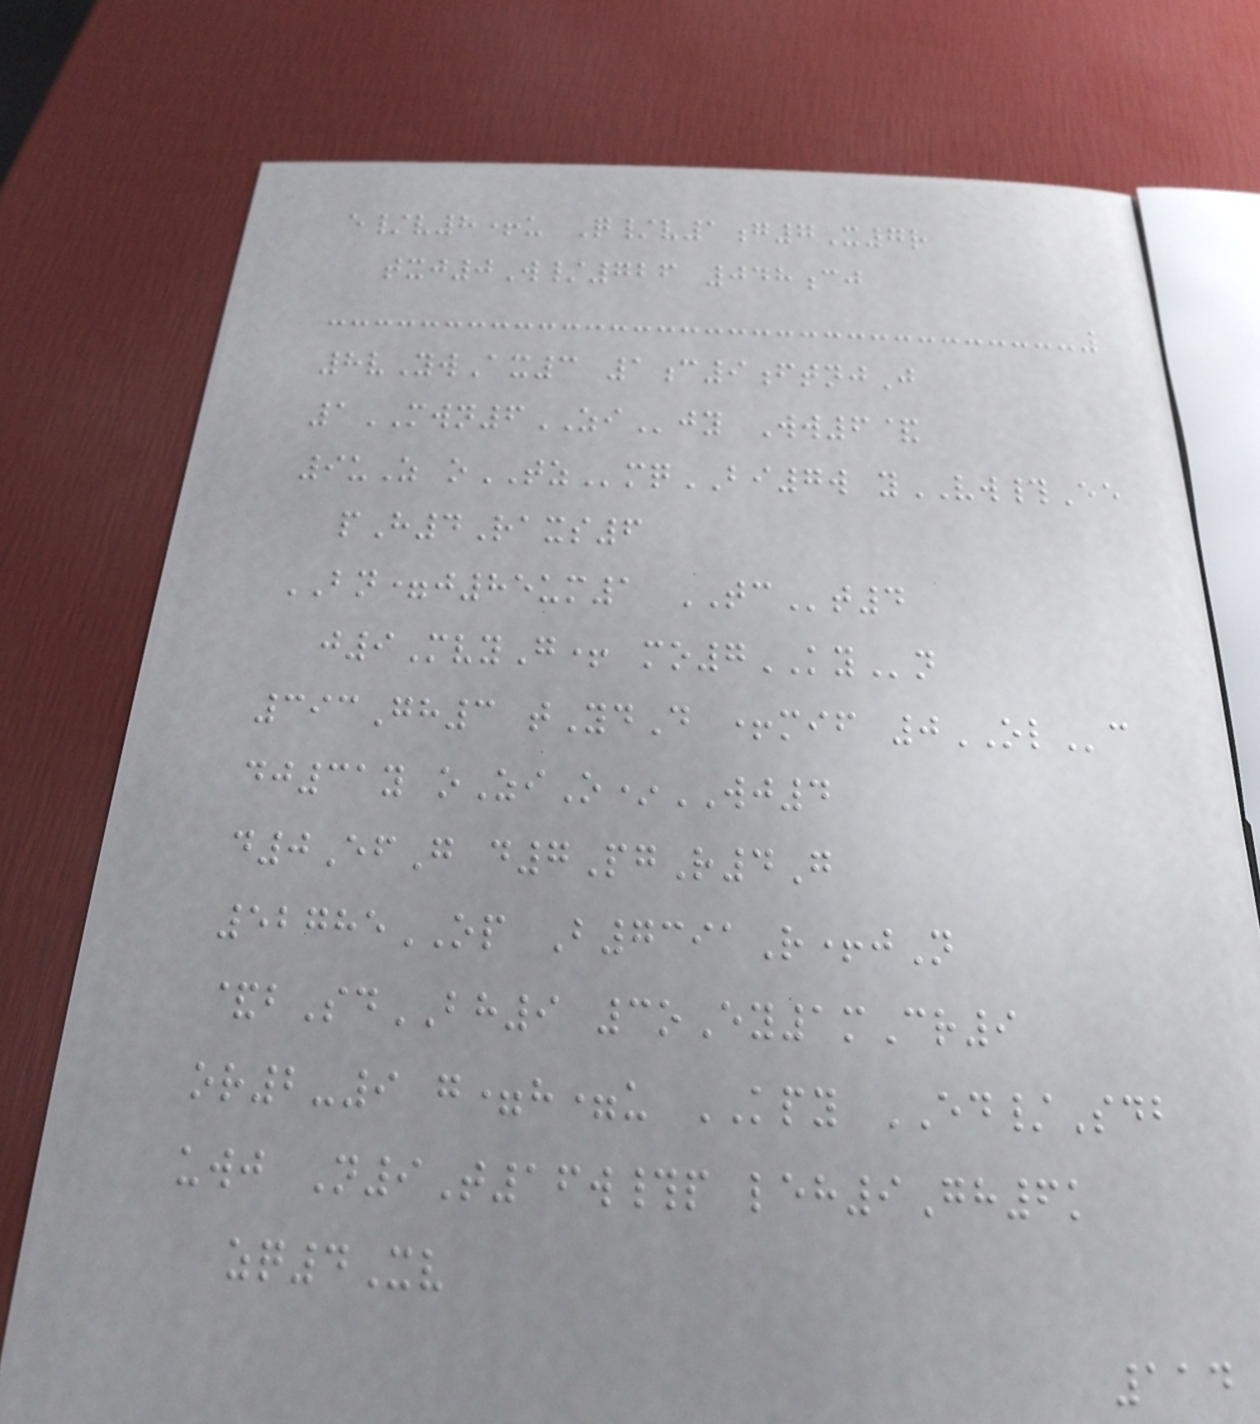e/v8+u Q/v1g7X7r
txj0W/726 048cj
8vYwAx3 1c9ftnjJ
1MWN6ZIjy Ww6&
9uZ oTZmqBI7w yVW#Ee
pH4Raxs6
BN=j85um1 TCt4
j9MvyG+ mo7KYn
393Gh3 tYdD +mif 0OLc
dj31y oZiO*WJ4
d0EfG d7PgR4G
52785OP B7391R+jN
&bSdBH9 3oEy1mCr9
or2-9 g=h=u KPY ED/Sdb
uwj N9T16w#p leh9Gh6k
zq4Xv
114
